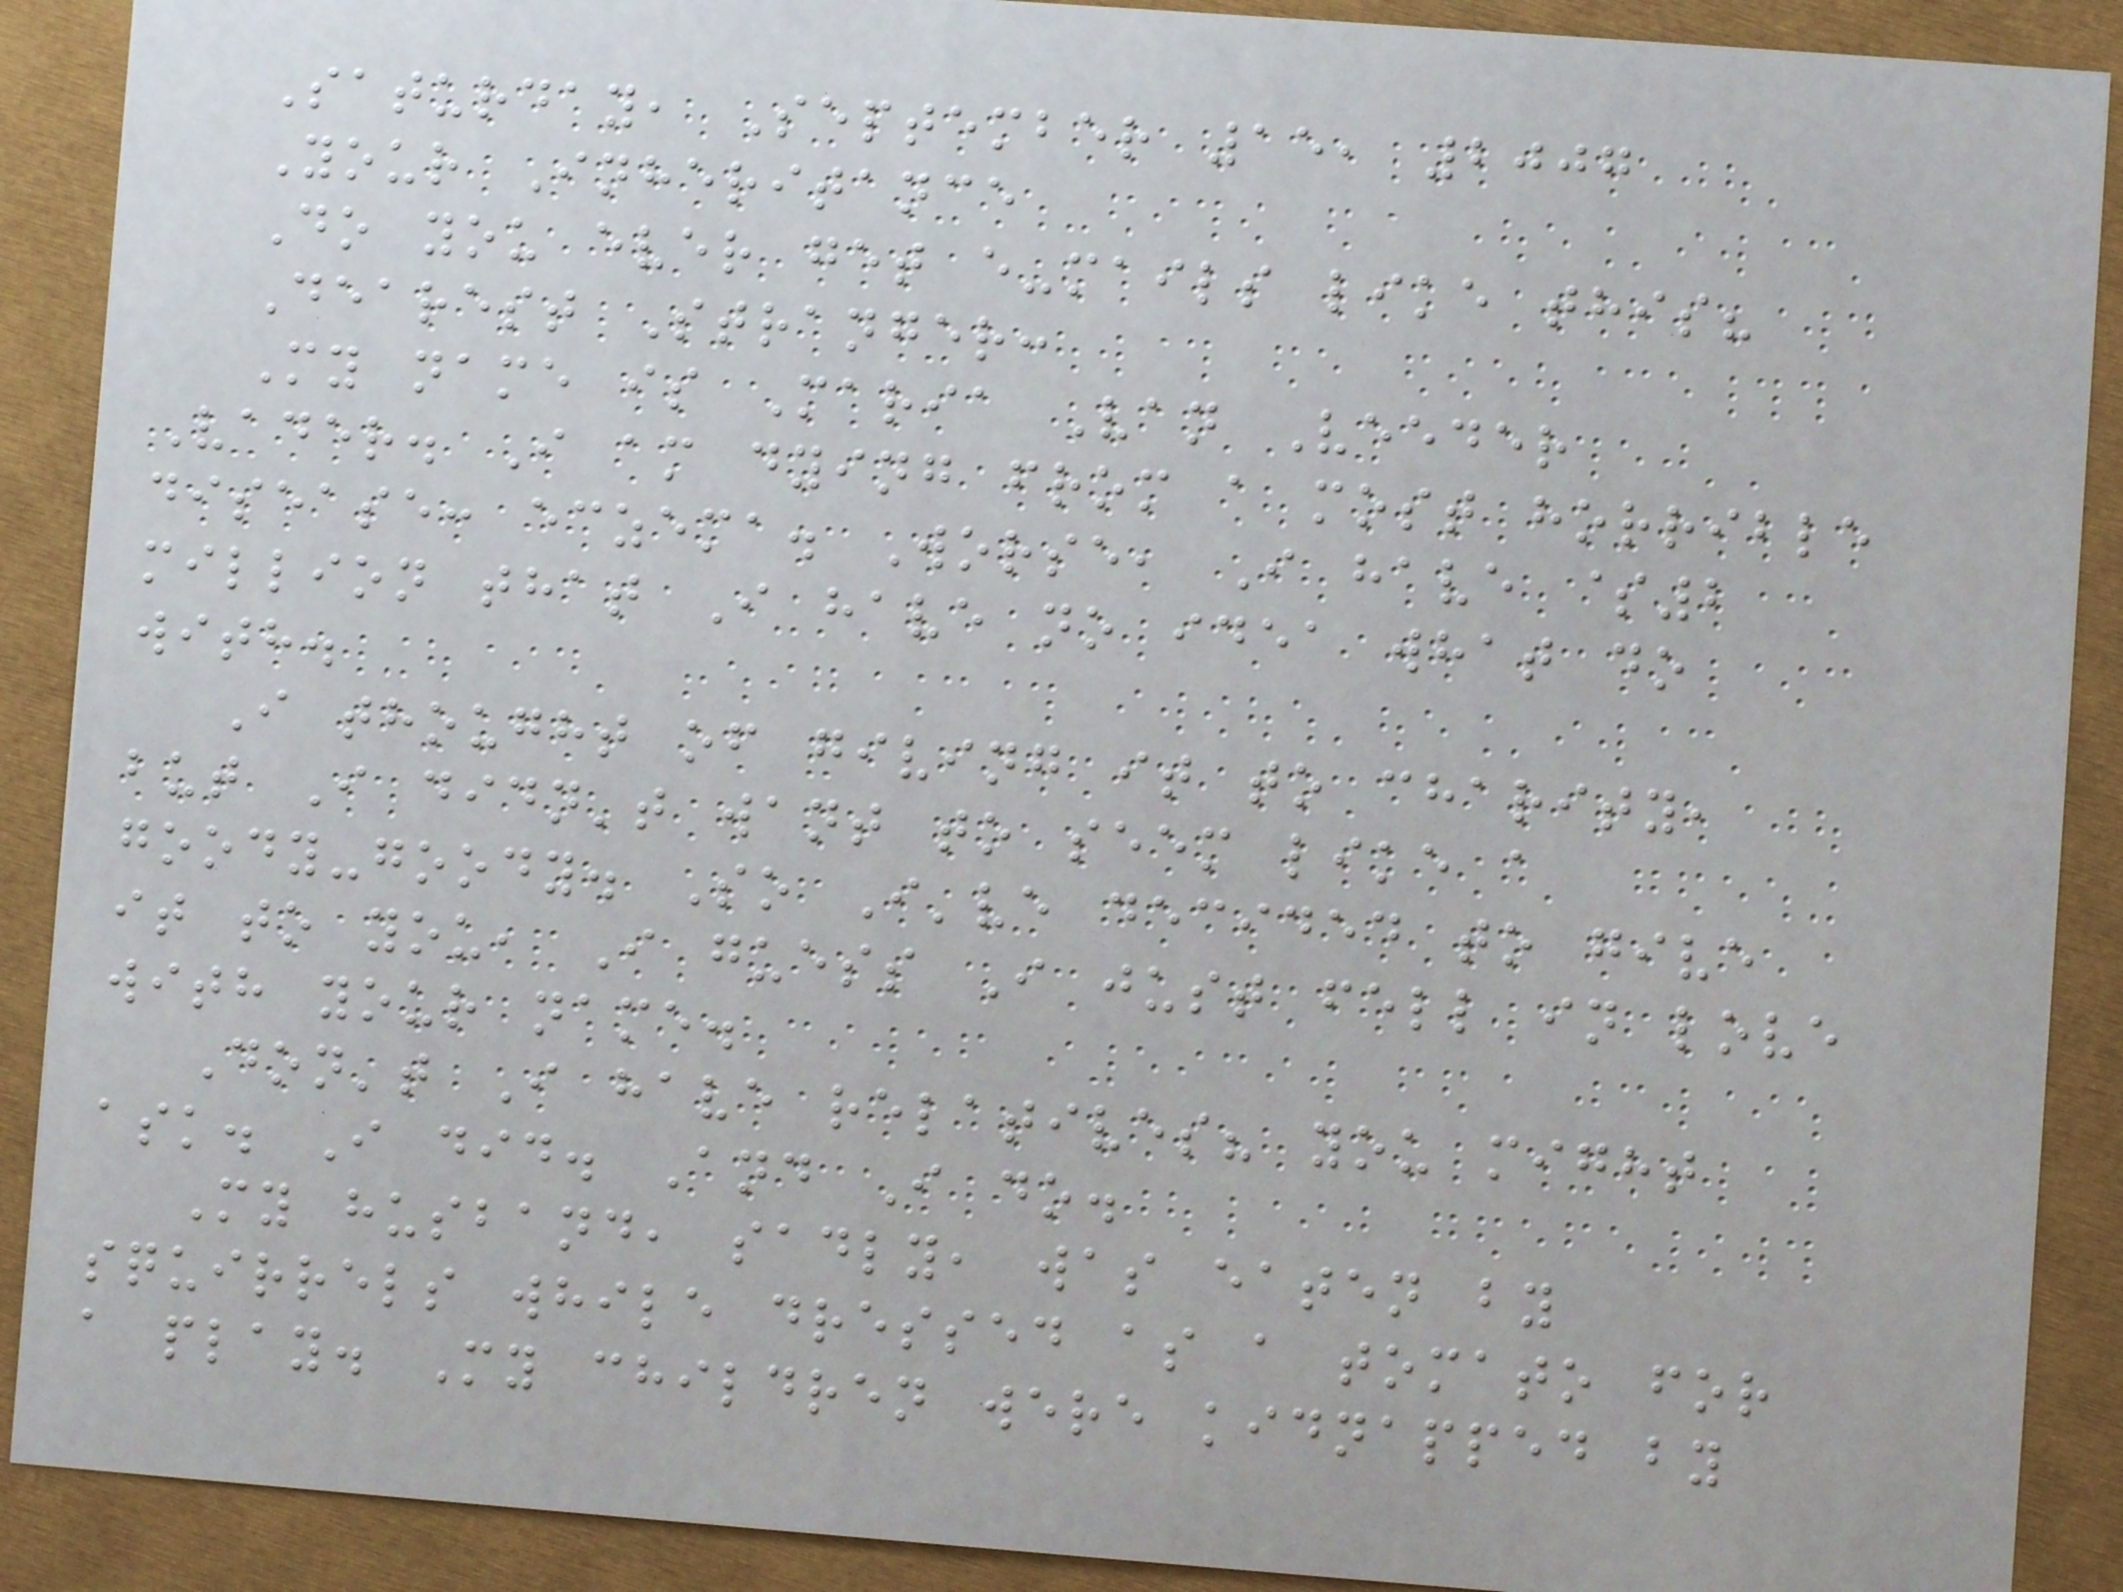Saturday, September 15, 2007
Your Inheritance
Do you ever get e-mails like this?
Dearest Stranger:
My name is Maria Van Veeder
Vader. I am dying from a most horrible
disease: eczema. Worse, I have $2
million that I have no idea what do
with.
I thought of giving it to charity,
but I didn't want to seem like a
goody-goody. So I've decided to give
it to you, I guess I just fell in love
with your name.
Don't I have relatives? you might
ask. I did. And I do.
My husband, sadly, was eaten by
squirrels while dressed as a tomato for
a play. My children were kidnapped by
